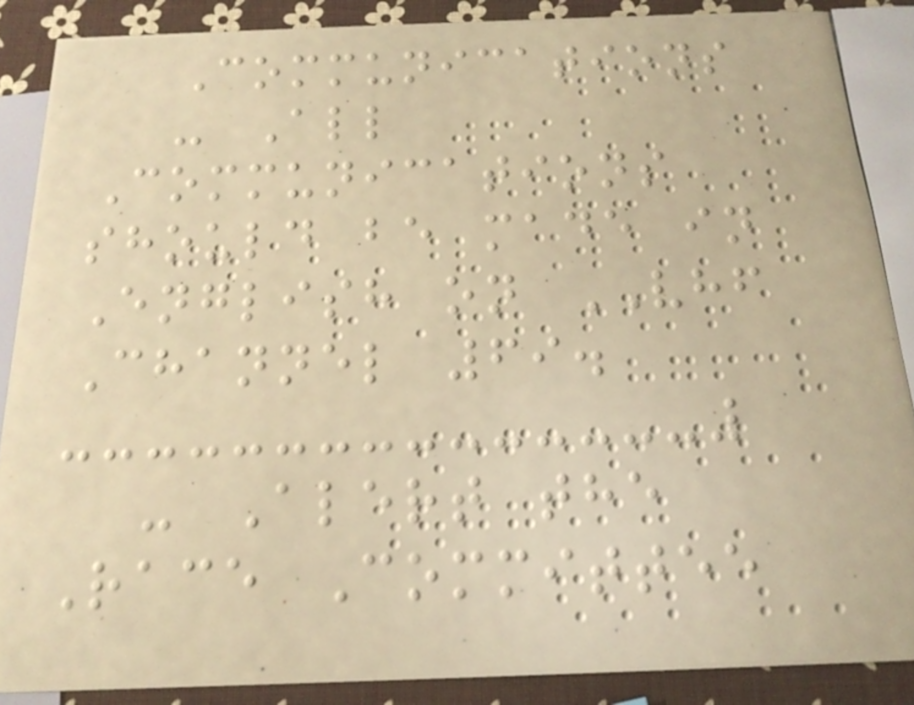Communications
- All
Communications
should be made in
English on VHF
Channel 69.
- Alert the
Race Committee
